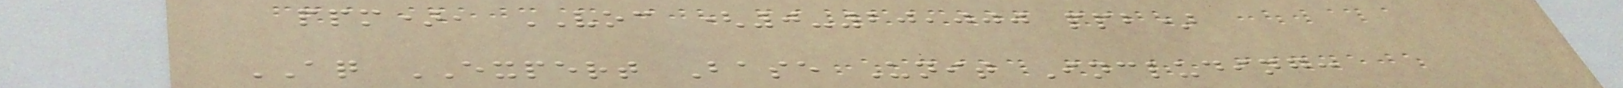ppm), VOC (0-20,000 ppb)
AQ EXPERT Base Unit Including:
